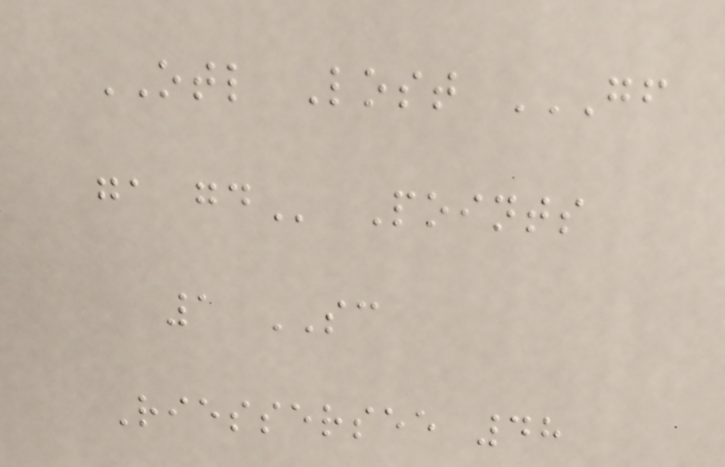OTL Lost GF
GA GD Points
1 SC
Riessersee 48
